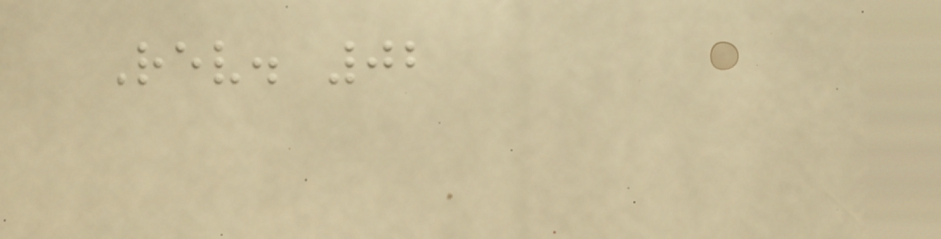Rev. 02
